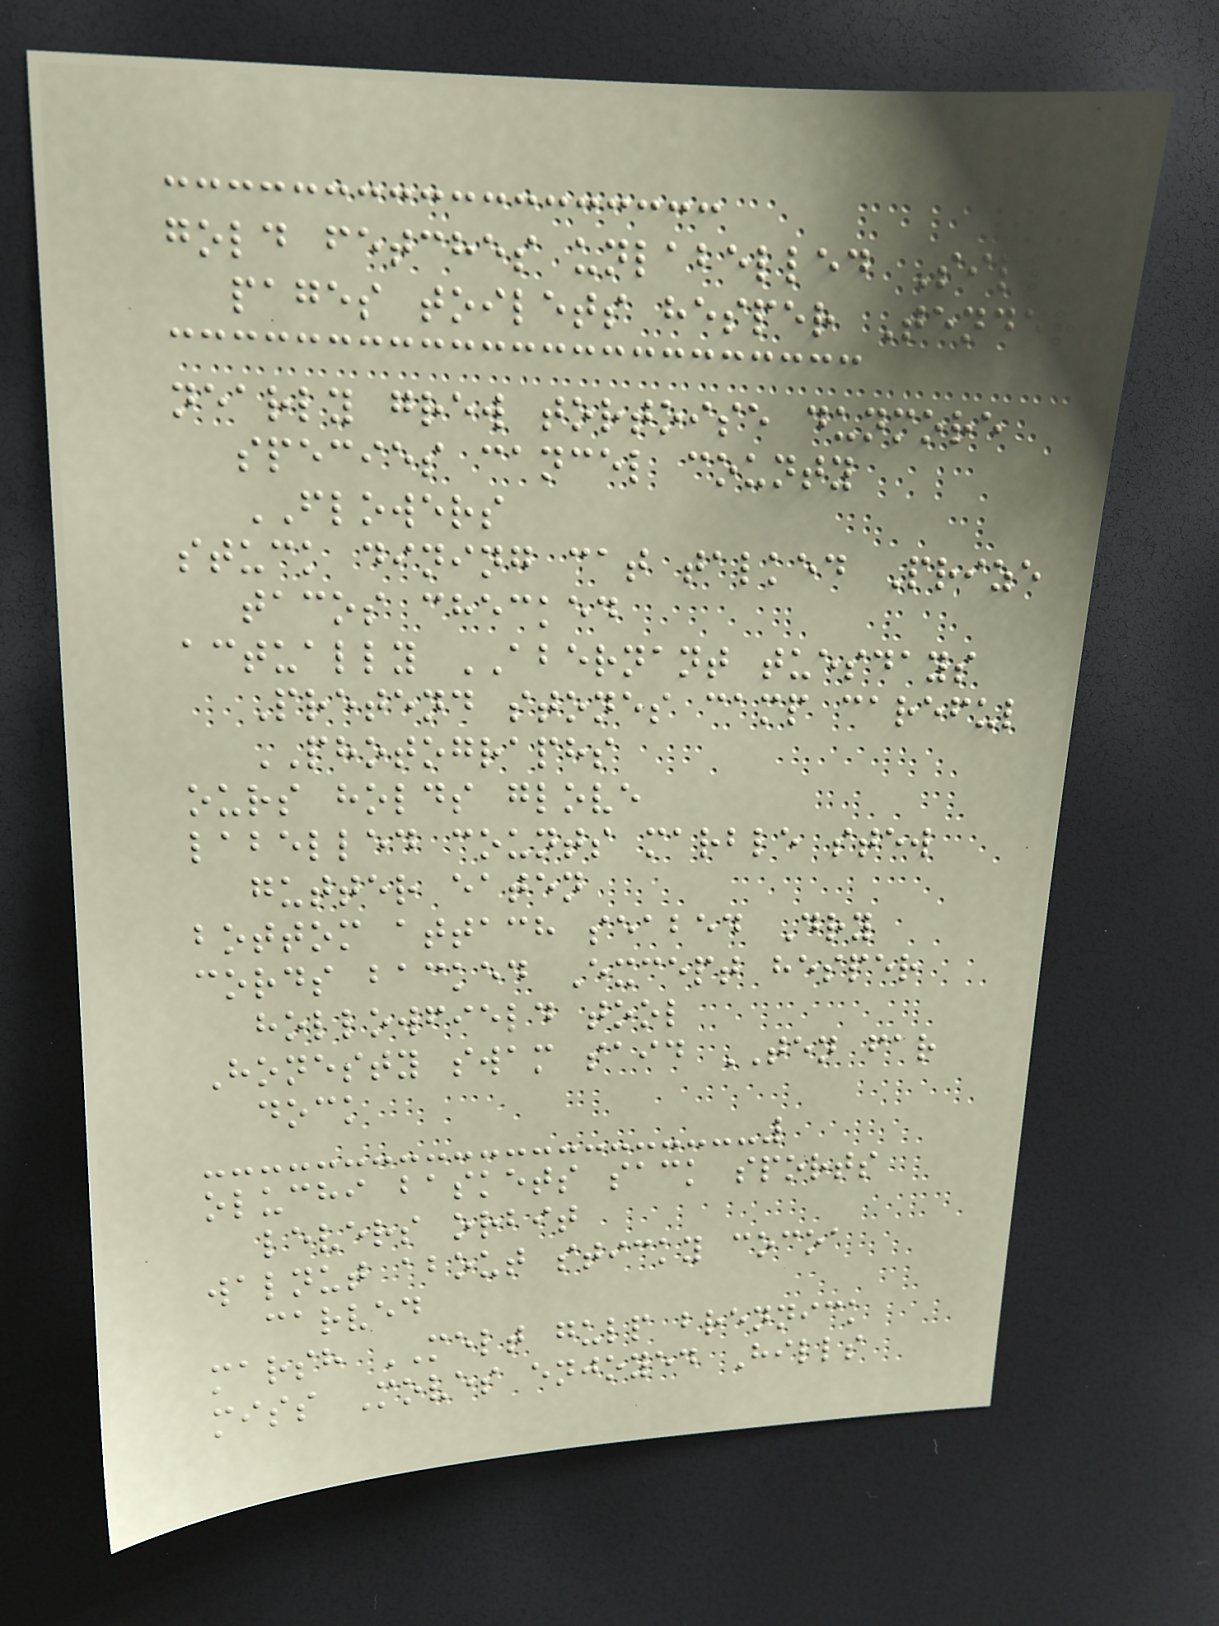gold fetches unlabelled Sill
pages toilets hesper Tender
nearly grew tortoise dunmore
species cancel county
FLOWERS
stuck dining cat talked Prize
tacos checked
actually ABERNANT tuesdays
Pretend stones camp careful
PHOTOGRAPHS
ours holds glove
labelled counts marble stew
gutter eaten
bottom attach seabed Dry
cords backed Except hesper
hollowfield tool
Honesty swam said TEN far
dock
oluchi baskets sack sports
levers orbit
walnut about sticky cocoa
carved
marsh MELT gulp brennick
miss Moves enjoyed Hills
